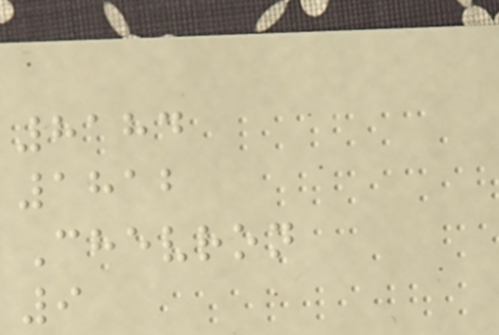8184
1812
Chevron
9
